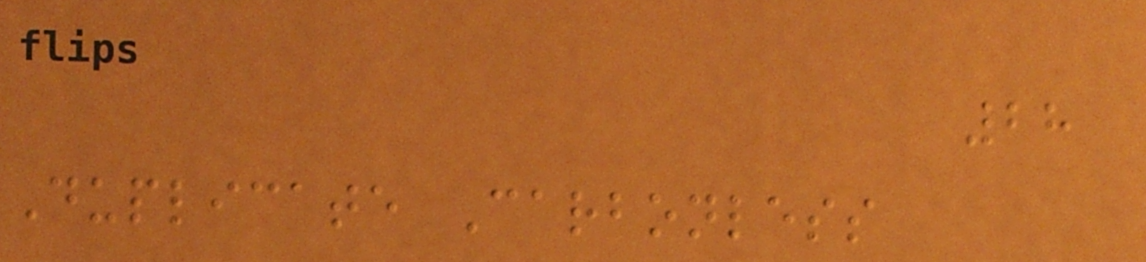28
Duplicate Carbonless
